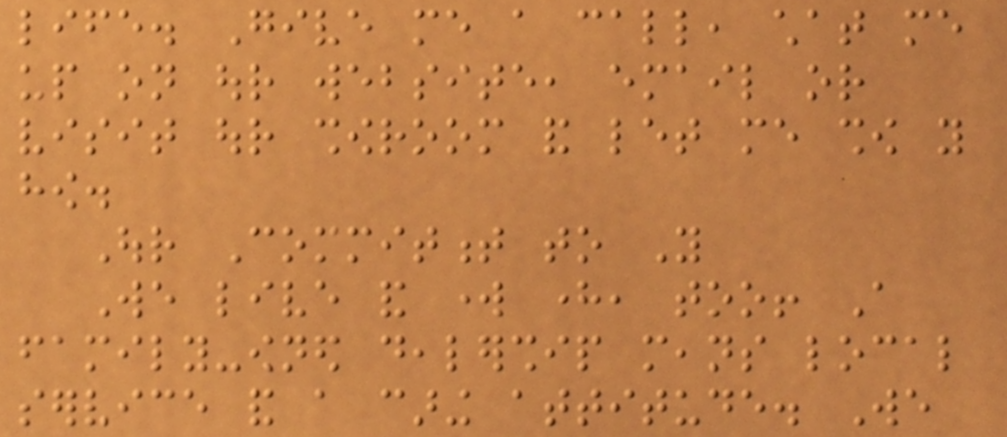life. Give me a call, chat me
up on our website, email or
visit our showroom and let me show you
how.
Our Commitment to You
We live and work here, too! A
family-owned dealership means local
service and a caring attitude. We
